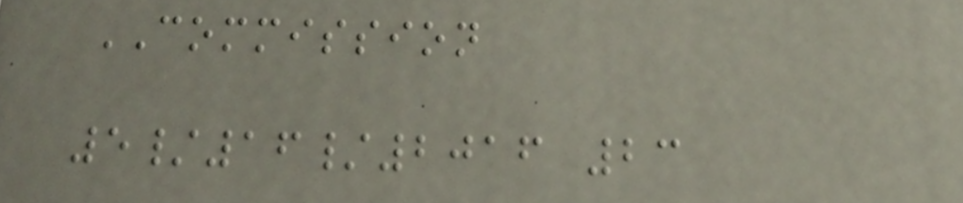COMMISSION
5/16/2016 23
